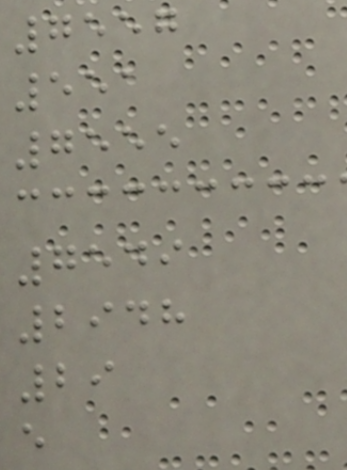7557
551
7555
7549
2948
29
e
